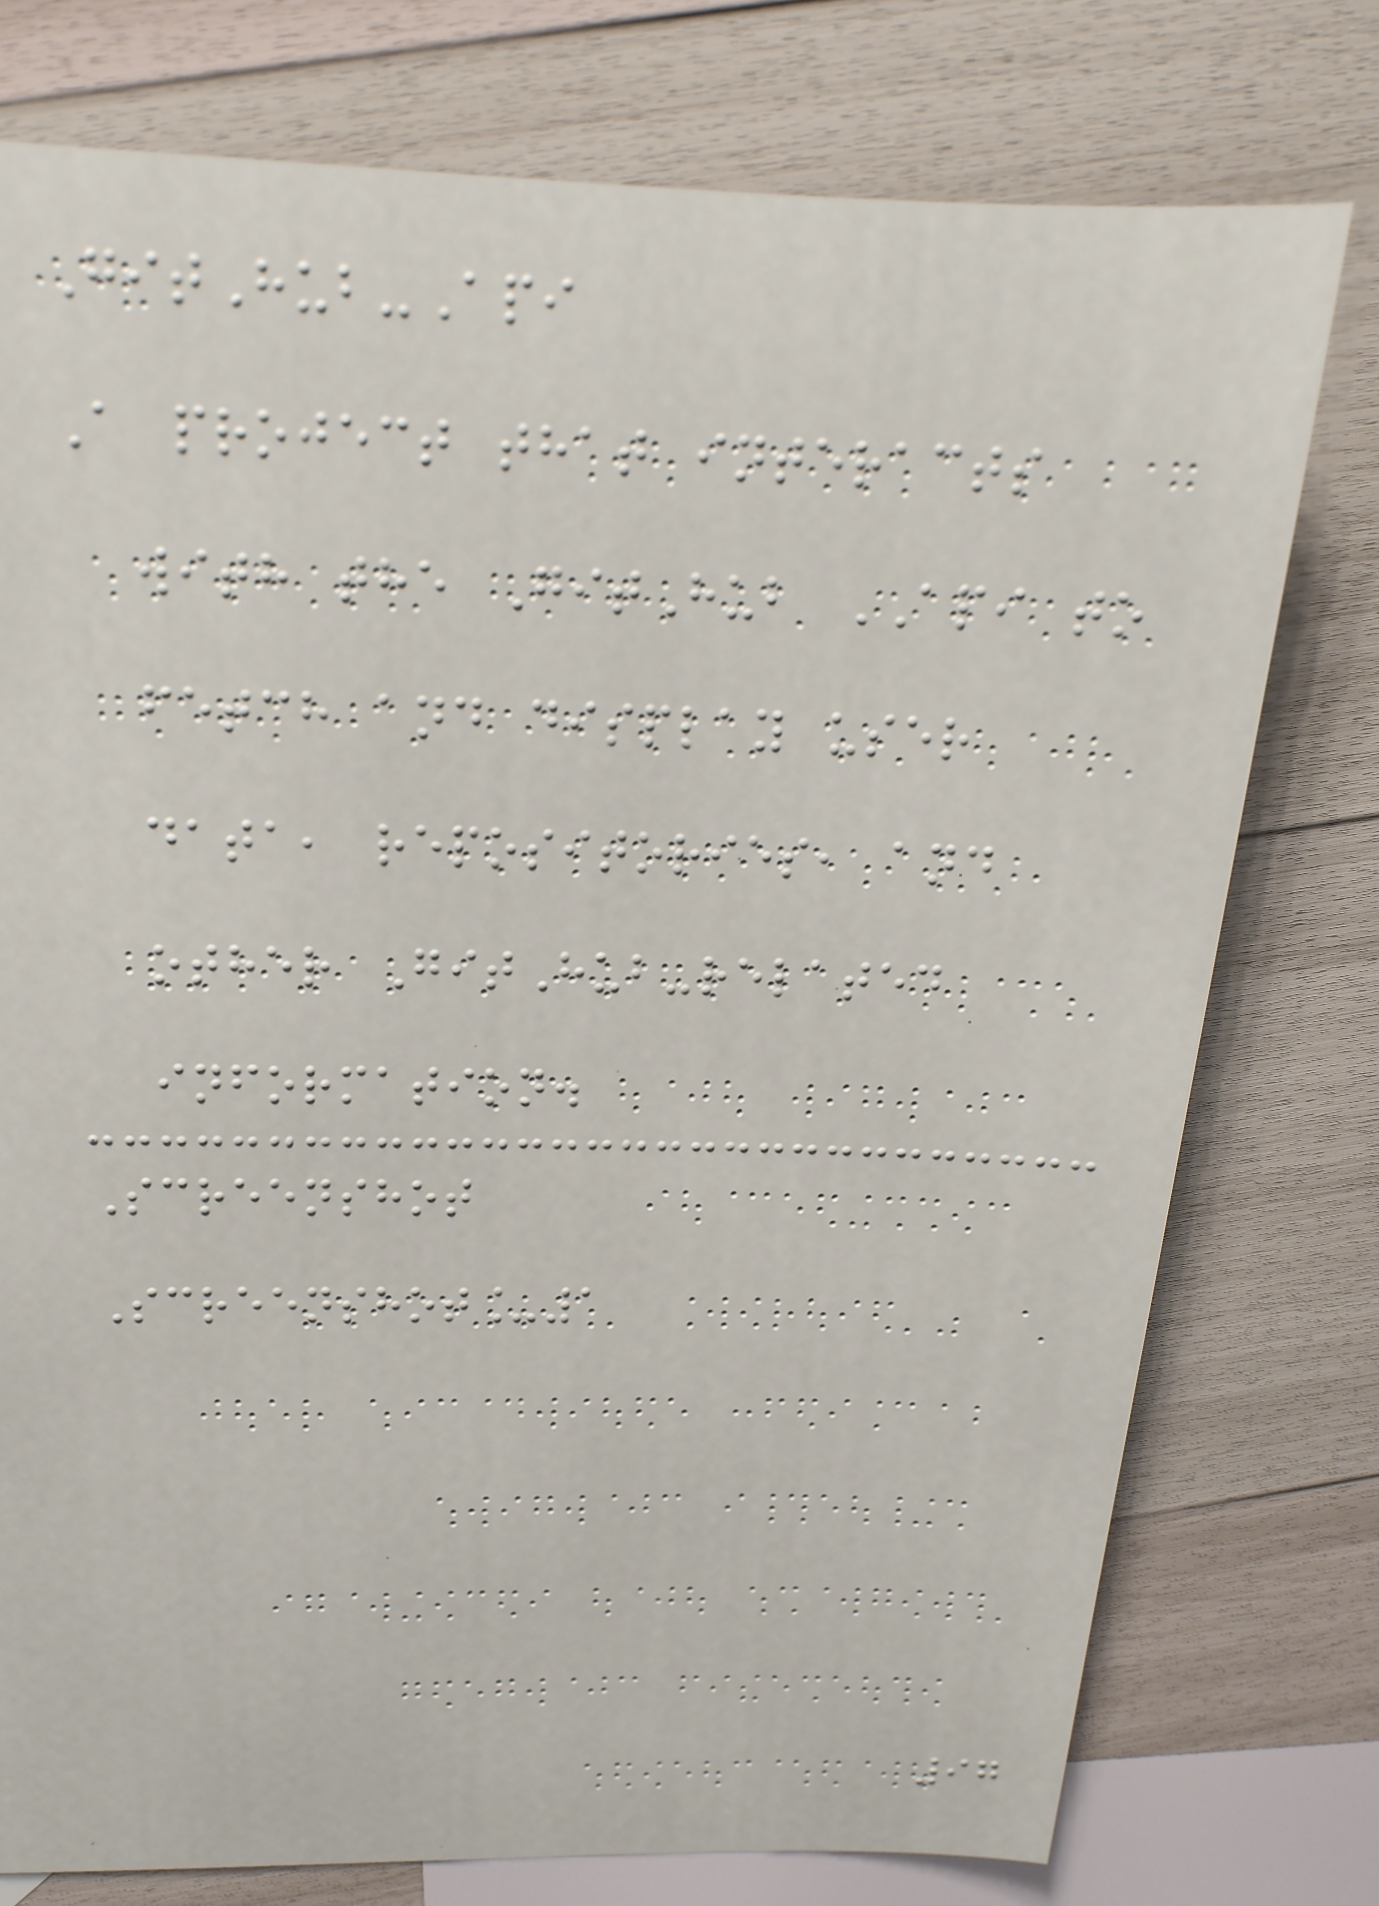GitHub-Api
A project that interacts
with the GitHub API to
fetch and display user
data, repositories, and
other GitHub-related
information.
Screenshot
Screenshot_1
97
